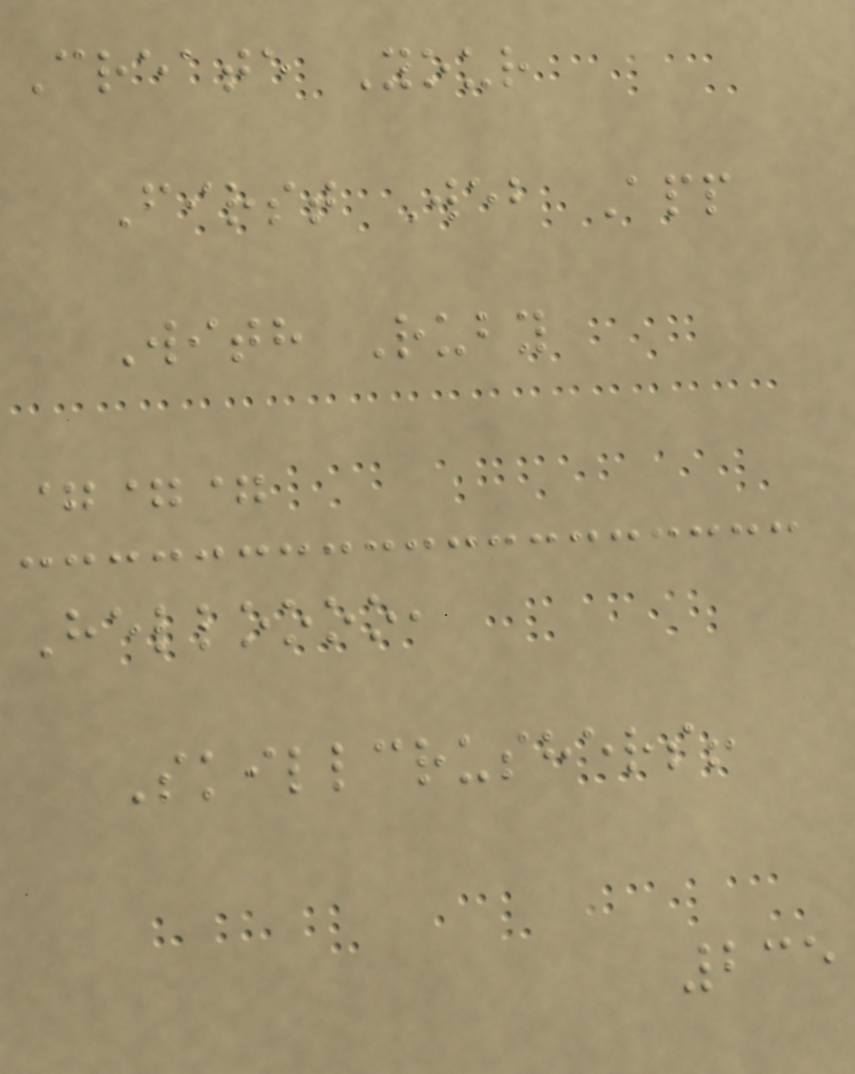Create Your
First Web App
With Ruby
===
Helloooo,
Skillcrushers!
235
